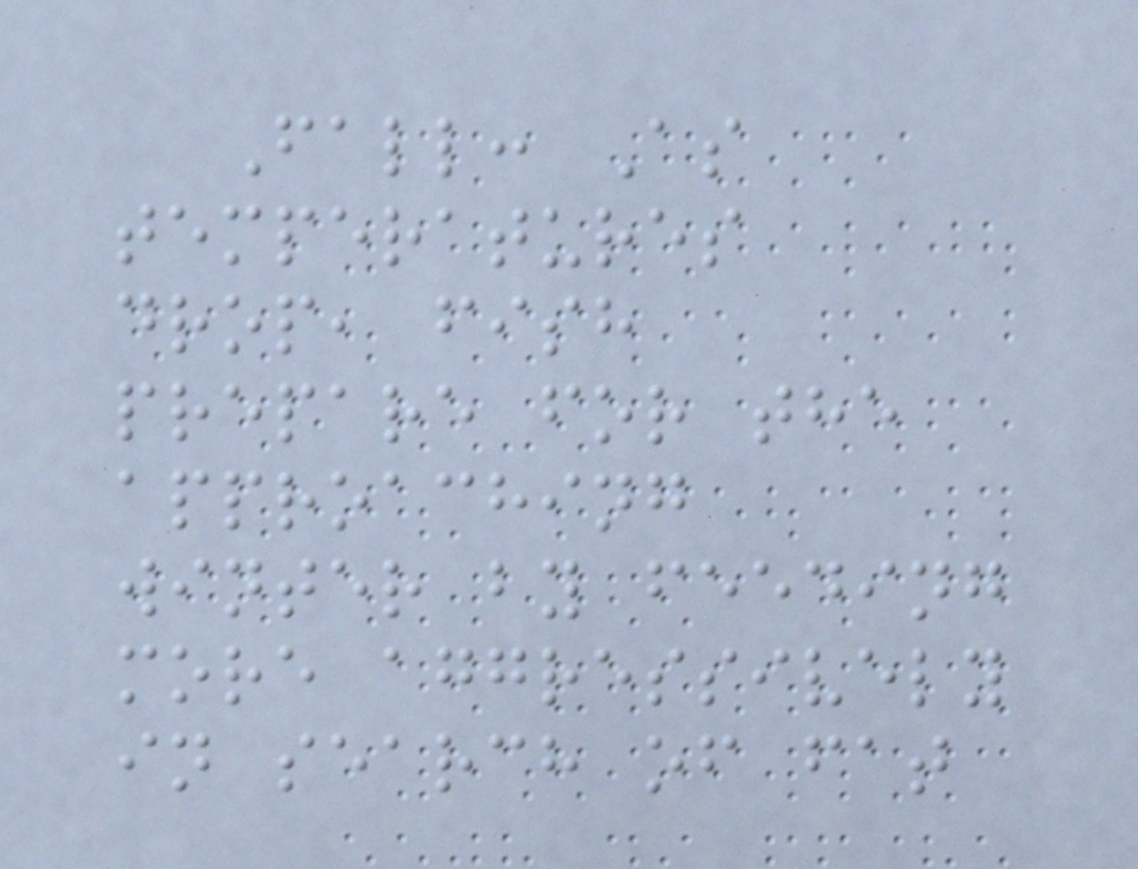Fall: As
temperatures
drop, fish
prepare for the
approaching
winter by feeding
more aggressively
in search of fat
